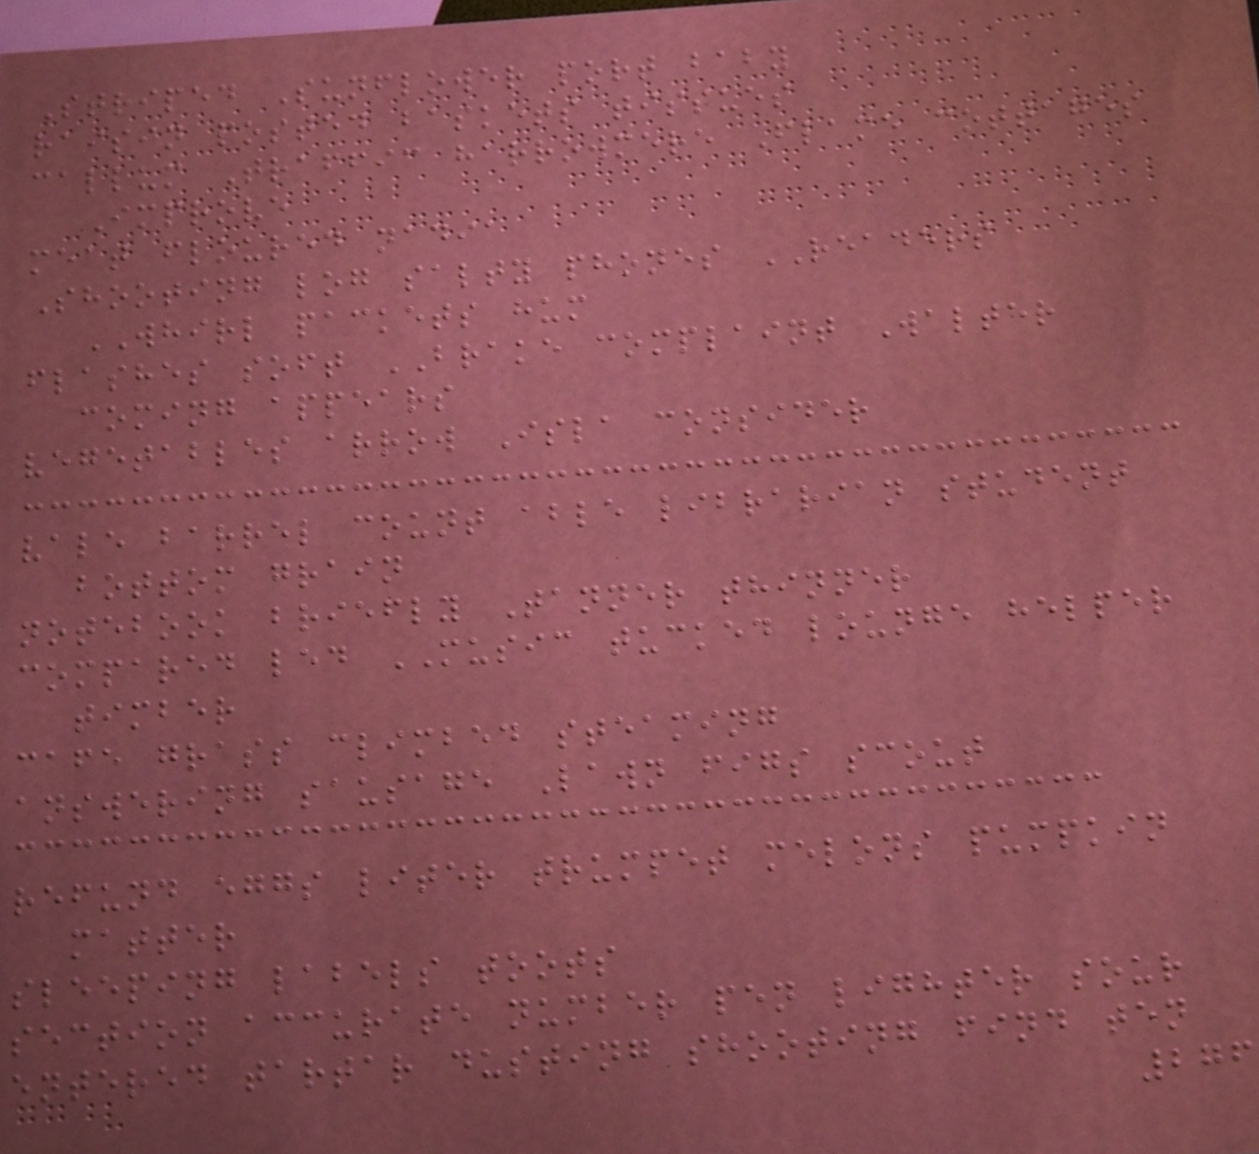Striped Sunflower port baby
raisin posted baskets tissues
callum Traffic harrowmere Flame cottages
Improve
meat floured nadia
Shooting log salty phones READERS
WHIRL packets hum
flashes soft BRAKE complaint Walter
coming appears
vegetables arrow Isla consider
vale barrel count able librarian student
bottom grain
notebook briefly Tanner thinner
compared led MUSIC tucked lounge helper
timber
cafe grass climbed steaming
answering sausage Lawn figs scout
refund eggs liter trumpet melons pumpkin
matter
sleeping labels toots
section accurate number pen lighter sour
entered tartar dusting shooting find ten
276
